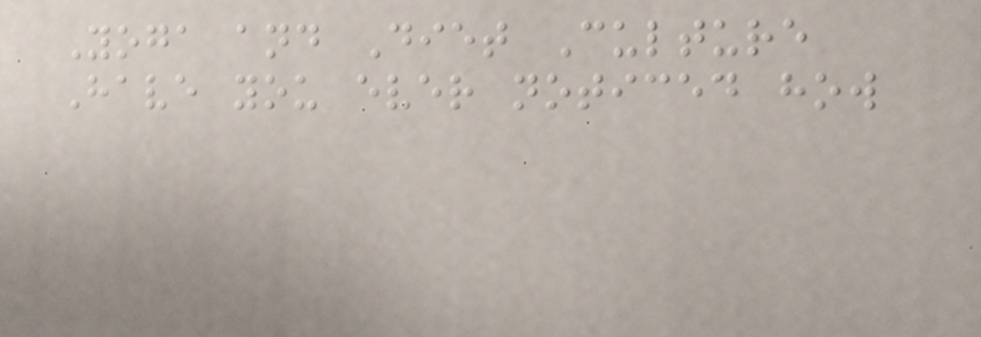Yoga and Diet Culture
Have you ever noticed how
